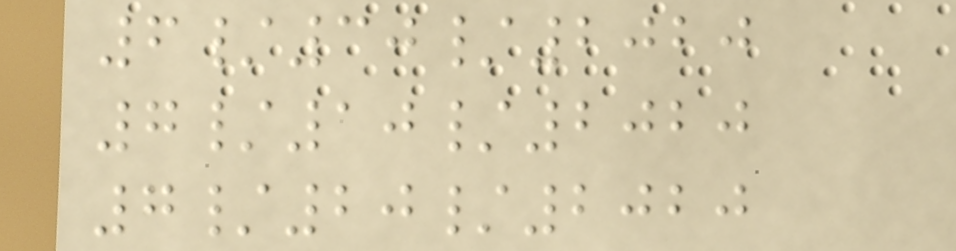6/30/2020
7/10/2020
7/20/2020
